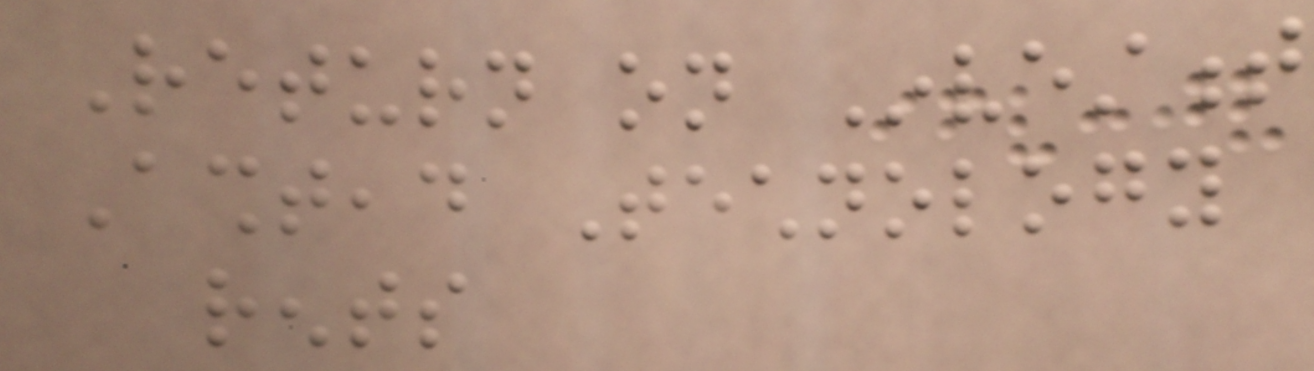Return on Investment
Ashtead Technology
rents
